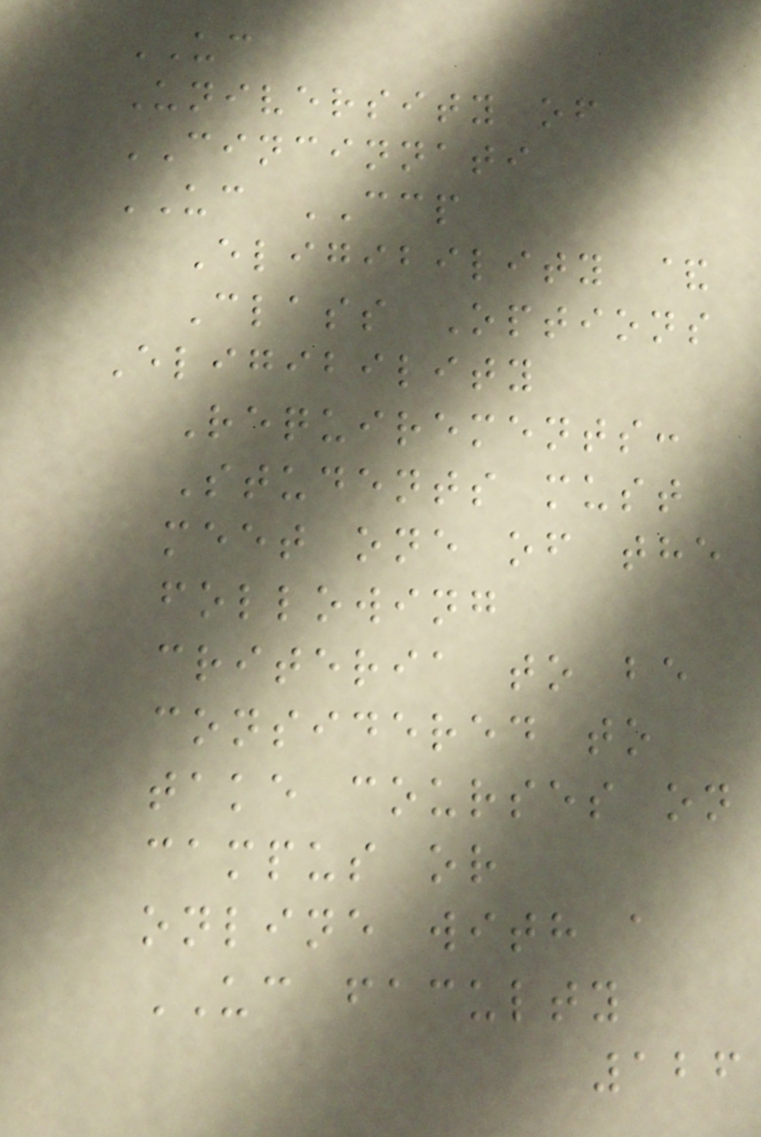UC
University of
CINCINNATI
UC CCP
Eligibility &
Class Options
Eligibility
Requirements:
Students must
meet one of the
following
criteria to be
considered to
take courses on
campus or
online with a
UC faculty
126
